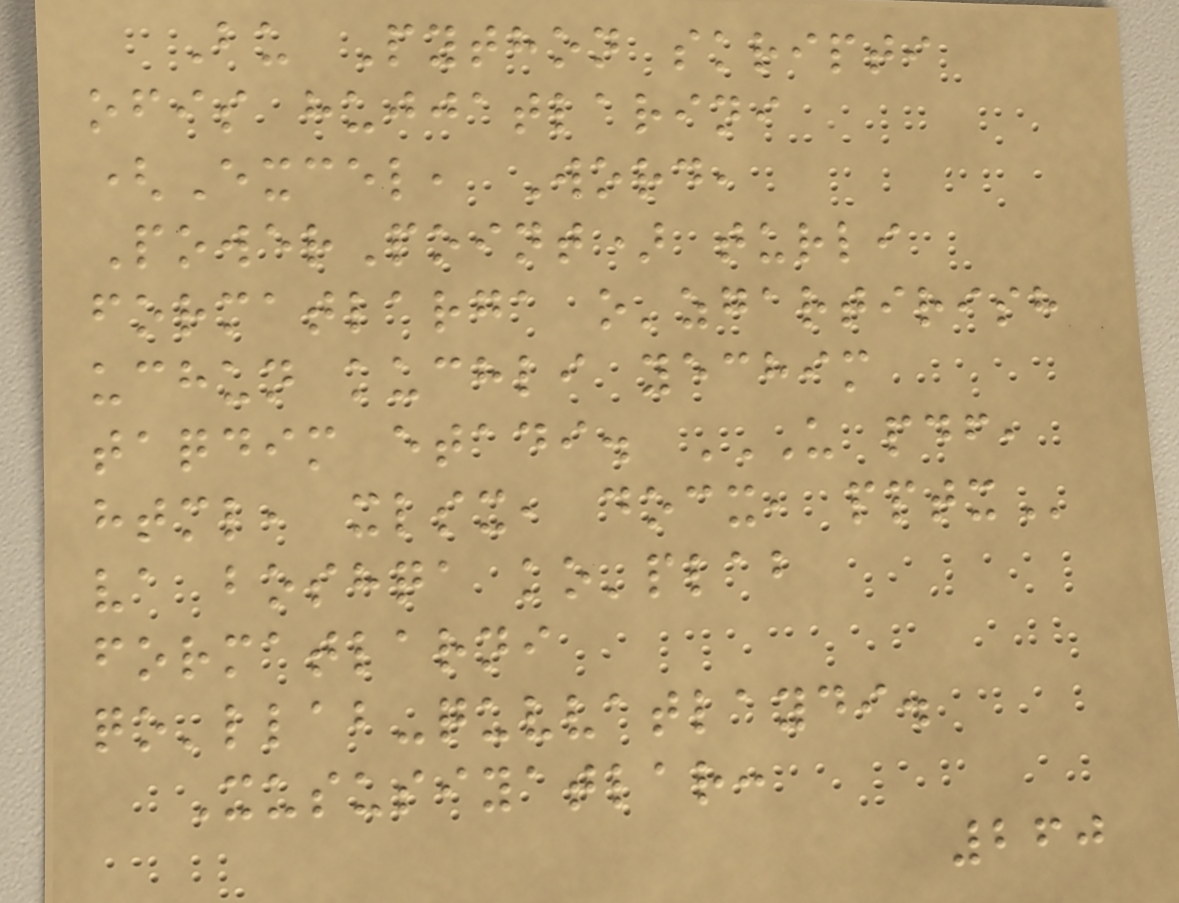Bu Python skripti
ofis hujjatlarini
(Excel, Word,
PowerPoint) turli
formatlarga o'zgartirish
uchun kuchli yechim
taqdim etadi. U PDF,
HTML, XLSX, DOCX, PPTX
va boshqa ko'plab
formatlarni
qo'llab-quvvatlaydi.
Xususiyatlar:
260
